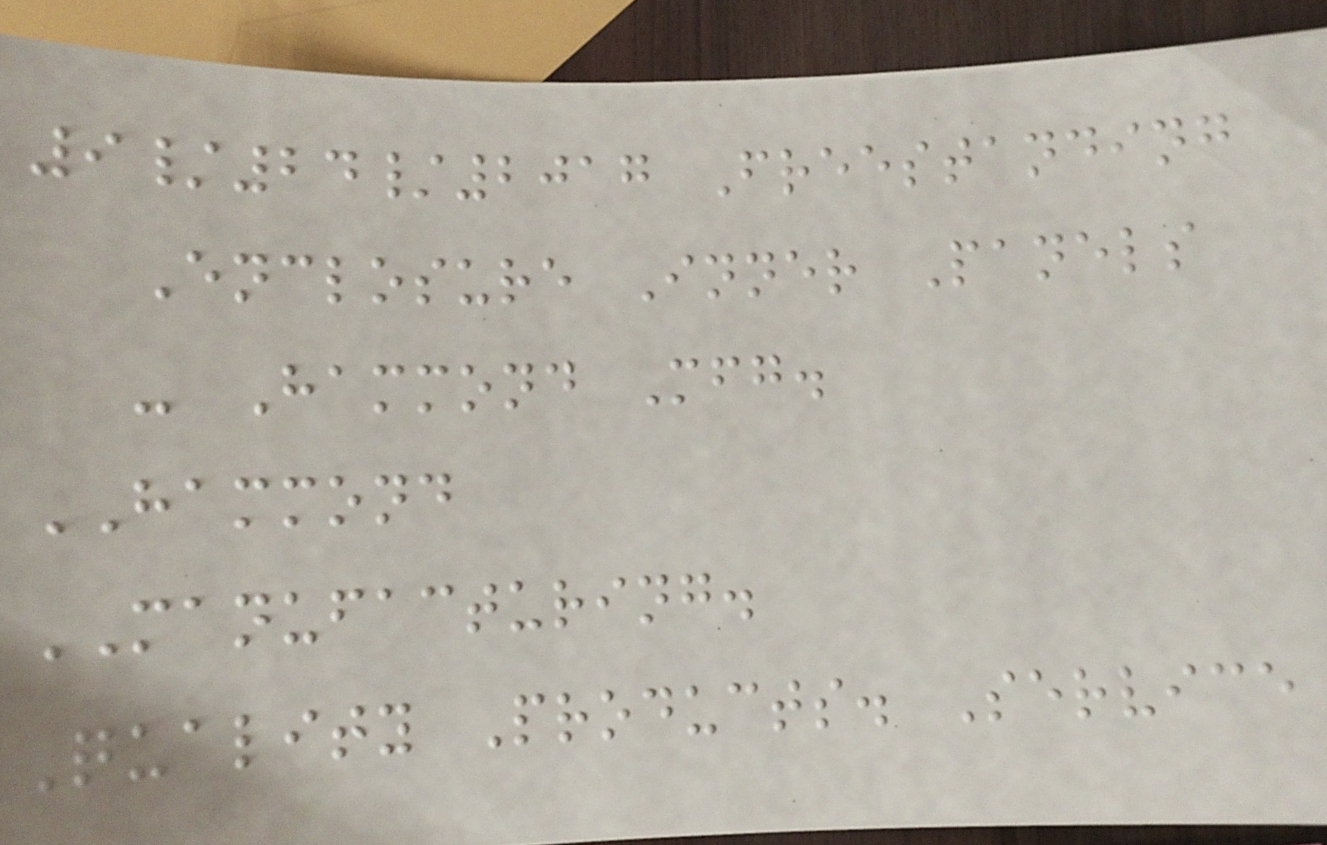9/24/2017 Freestanding
Enclosure Inner Panels
- Hammond Mfg.
HAMMOND
MANUFACTURING.
Quality Products. Service
